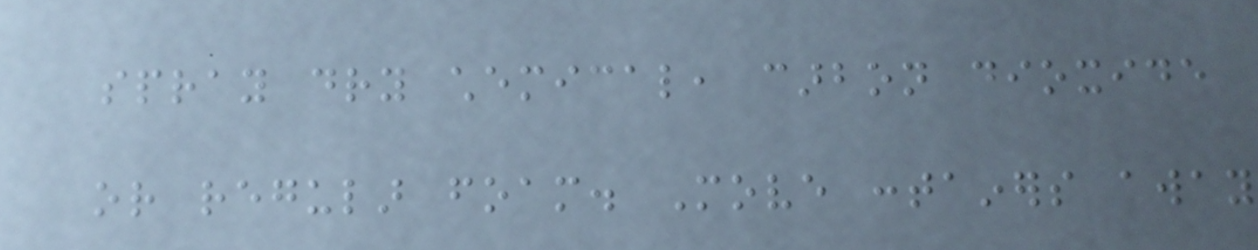spray dry chemical, carbon dioxide
or regular foam. Move containers away
